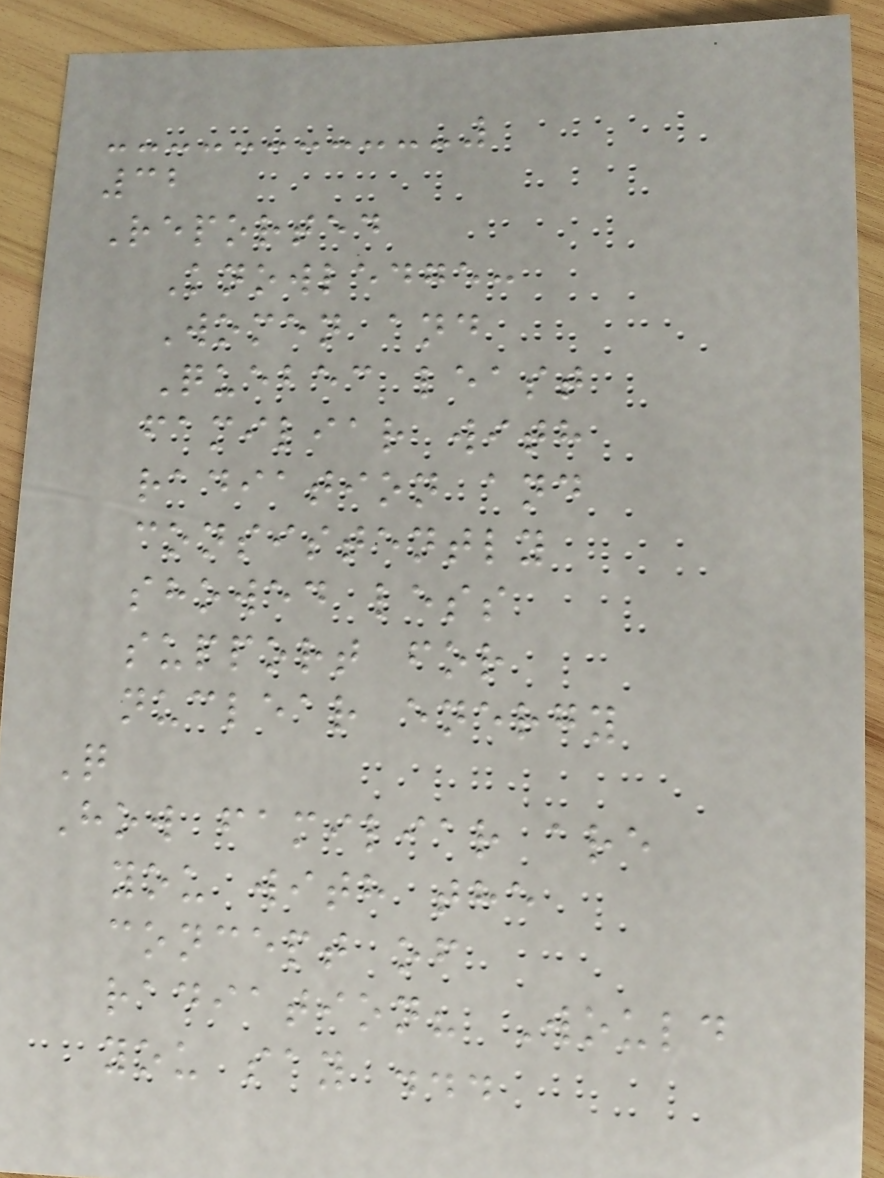32
Reported
Knowledge:
Women and
Quebec least
familiar with
radiation and
consistently
showed less
support for
nuclear energy
Q
How familiar are
you with the
concept of
radiation? Would
you say ...
